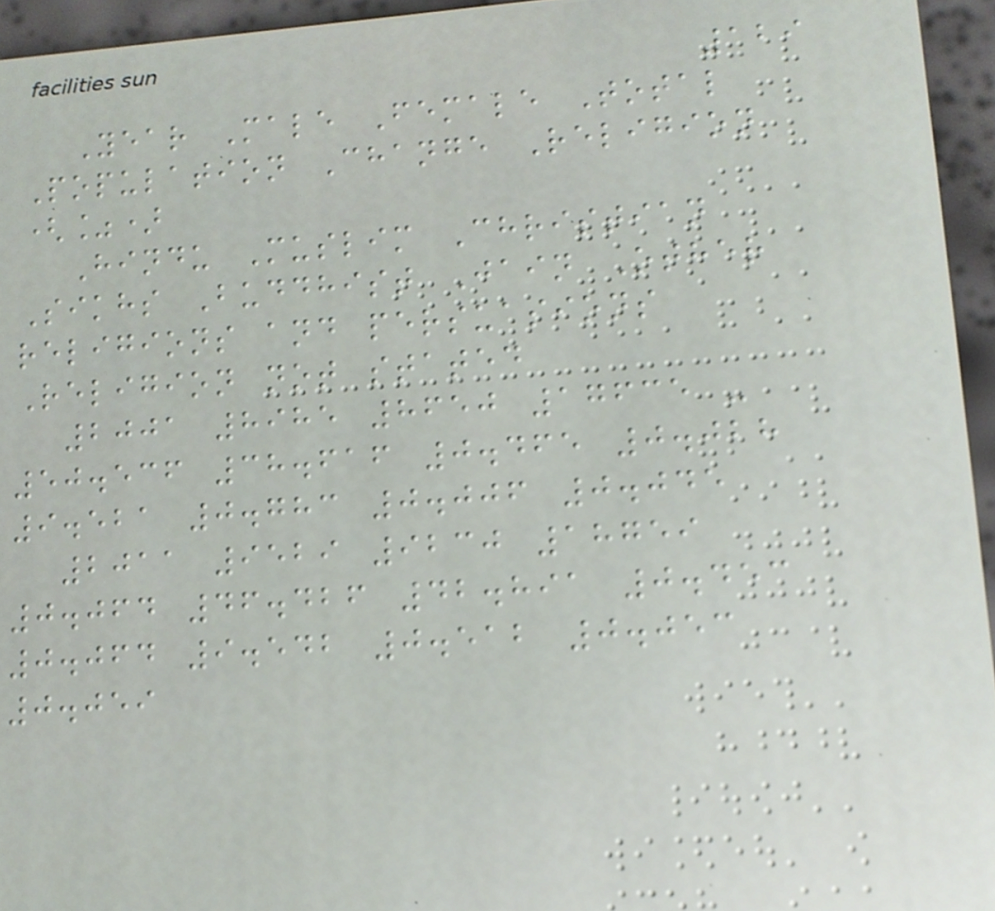129
Year Male Female Total
Population Change Religion
(%)
Hindu Muslim Christian
Sikhs Buddhist Jain Other
religions and persuasions
Religion not stated
2001 8985 8650 17635 -
50.536 38.616 0.465 0.028
9.521 0.783 0.006 0.045
2011 9529 9230 18759
0.064 46.426 42.891 0.453
0.064 9.542 0.512 0.053
0.059
